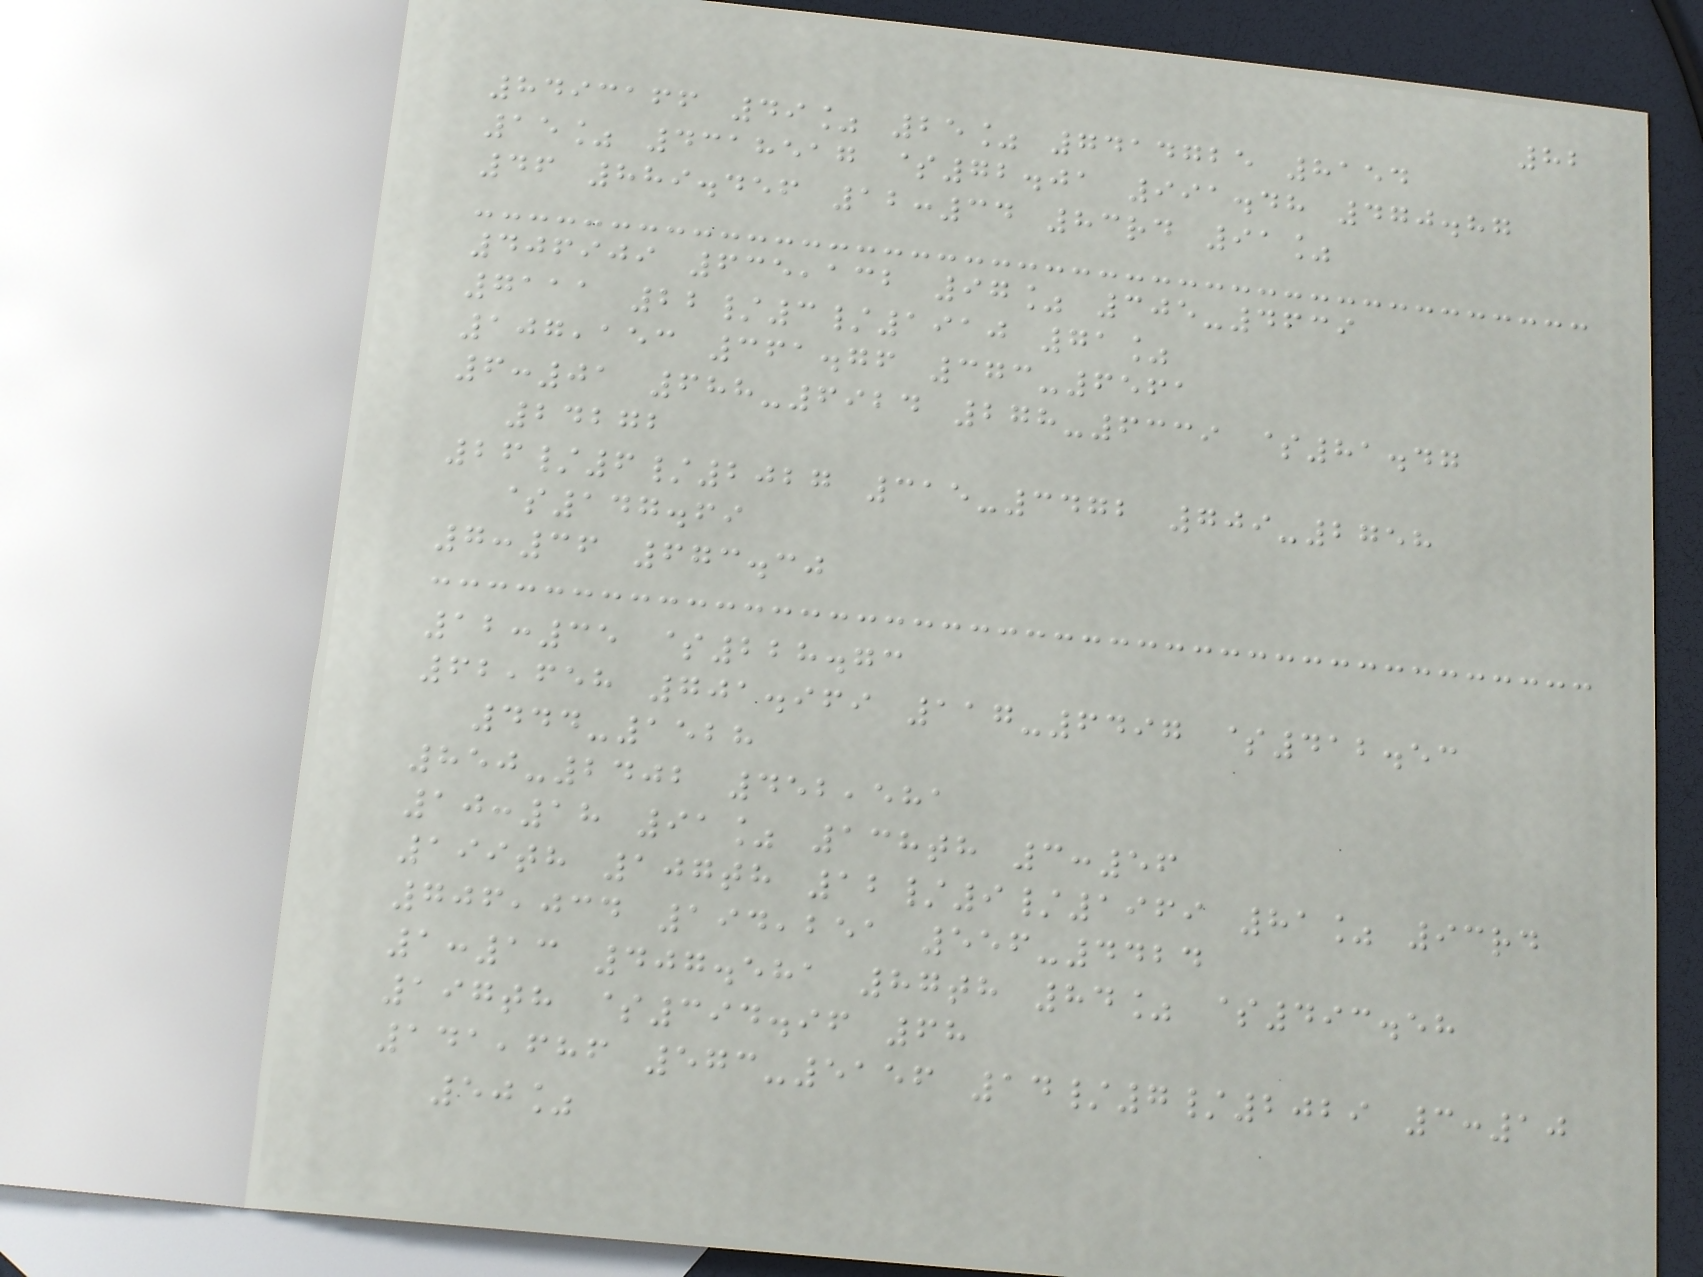82
8493166 49% 25% 7414725 8154
15% 4318517 $72.01 991.48 470.87
46 889.456 12:34 83rd 91%
406909 635,132 97% 305-4639
7111 22/3/1910 71%
107,153 361.76 373-6561
6:01 688-6924 278-6339 $81.47
24272
26/6/2027 315-3472 709-2758
$147.69
7:36 673.30
12:35 $228.73
62,658 701.969 117-6497 $412.53
444-1528
850-2402 452,581
10:18 91% 138th 3:56
199th 107th 12/9/1969 81% 93rd
706,034 194,251 556-4424
1:13 407.581 87th 84% $493.58
197th $394.96 68
141,686 573-5156 14/7/2029 3:10
50%
